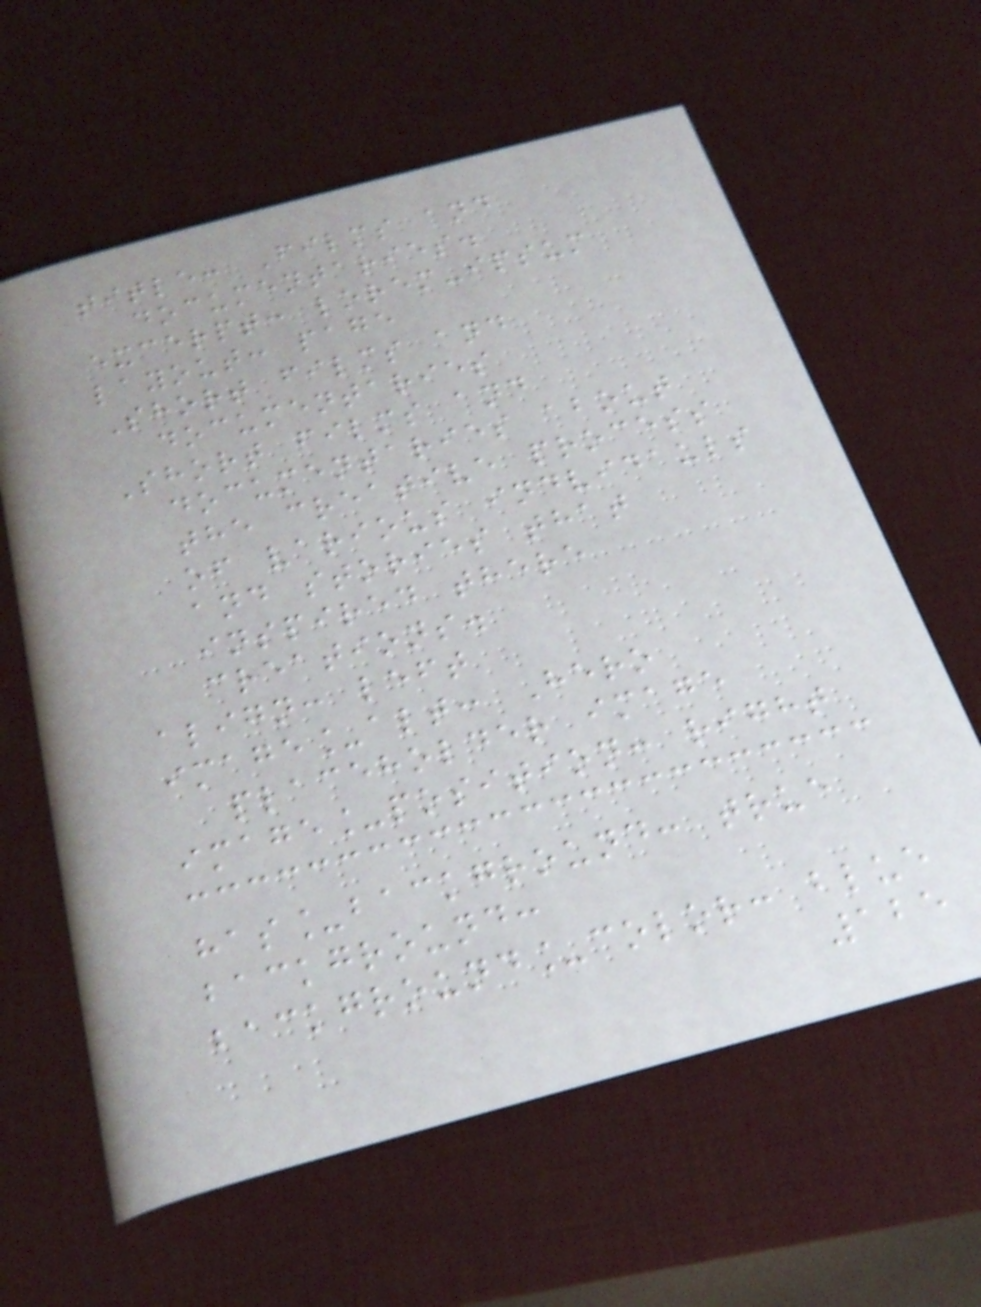title: Films and
documentaries.
excerpt: lorem-ipsum
layout: page
Short films and
documentaries
Short films and
documentaries about
the creative process
of various indvidauls
and stories that
inspired there
creations.
align: left
image_alt: Hero
placeholder image
image_position: right
has_background: true
background:
background_color: blue
125
